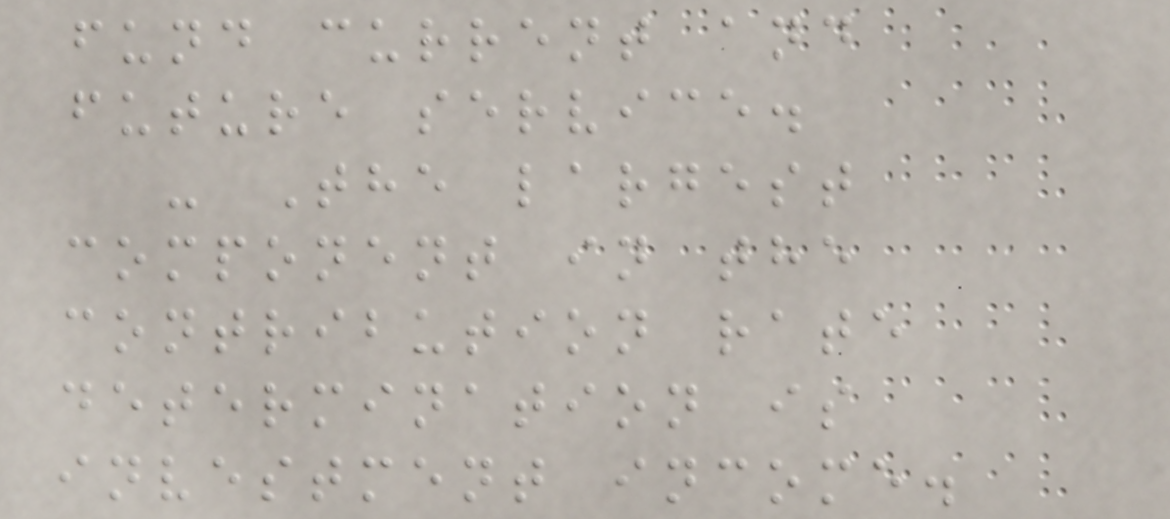fund current and
future service.
- The largest
component in the
contribution rate
determination is
investment income.
